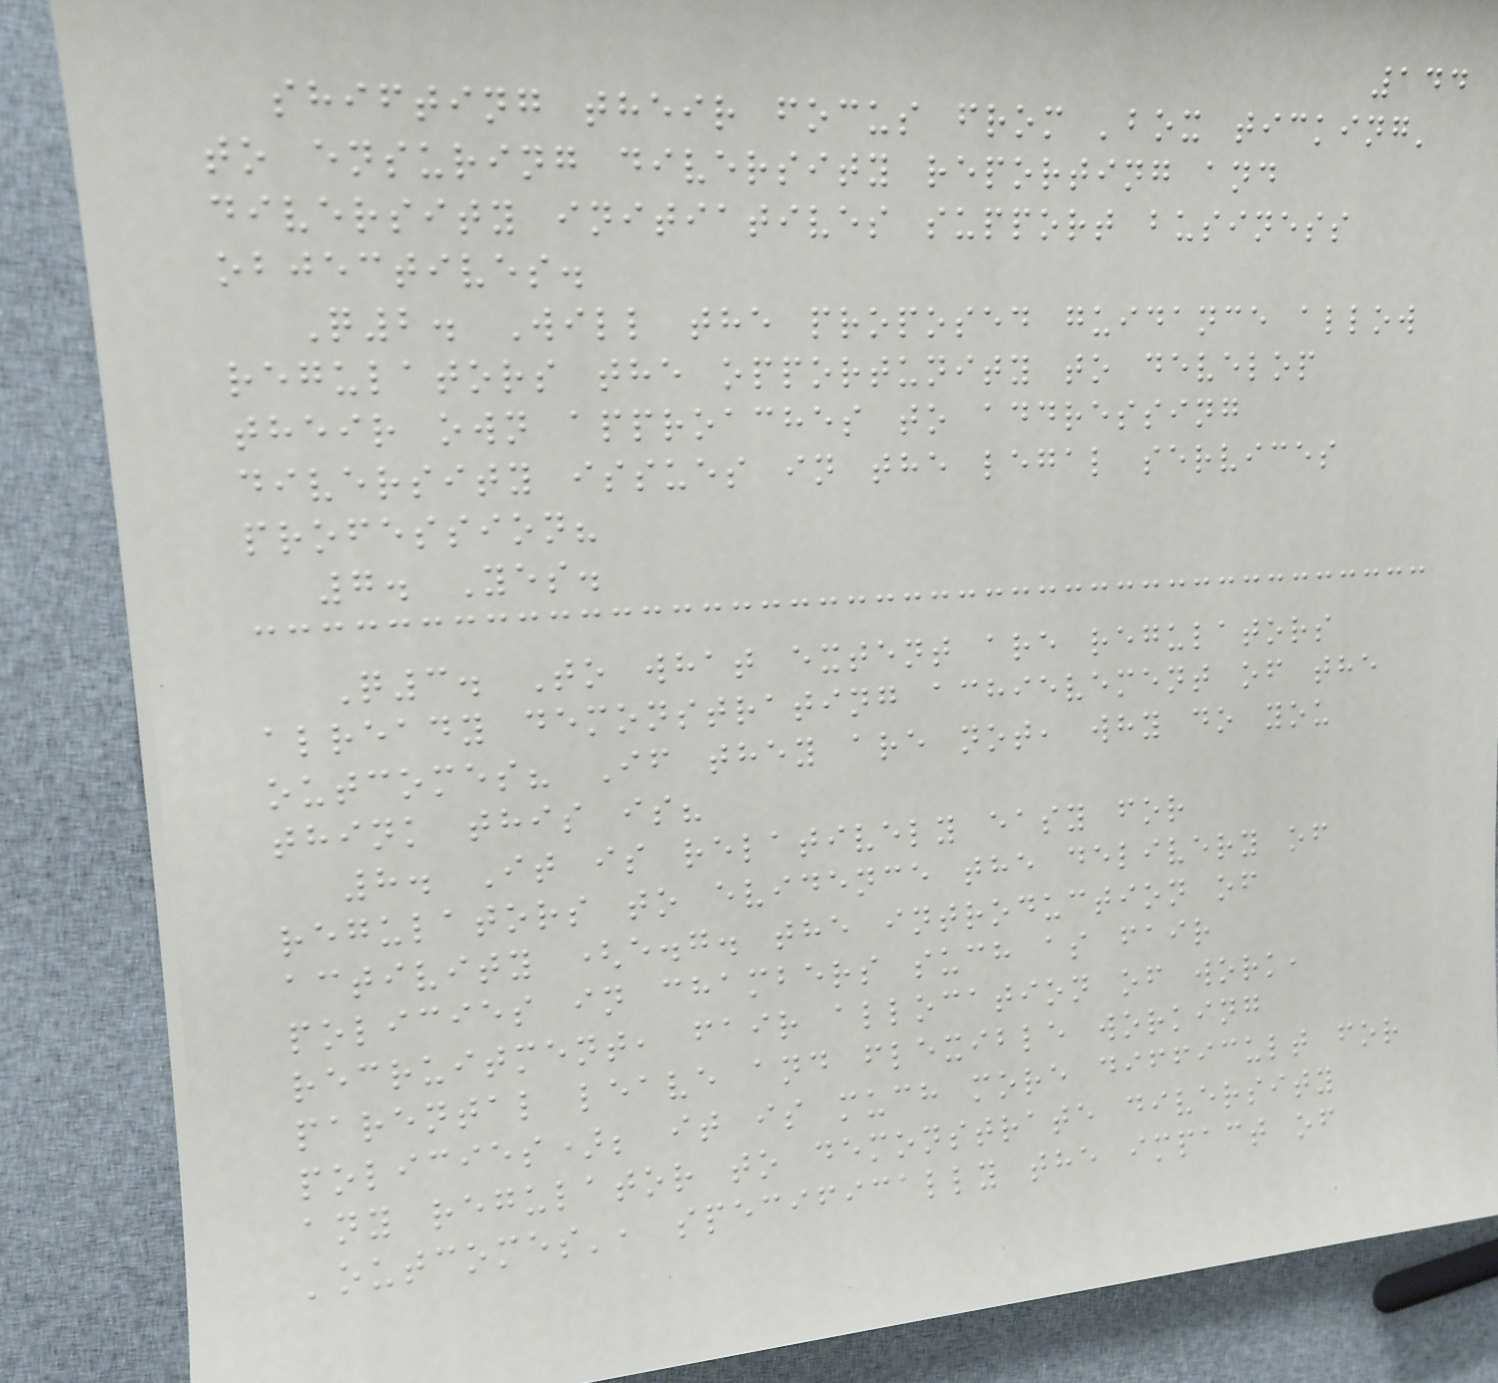144
shifting their focus from 'box ticking'
to ensuring diversity reporting and
diversity initiatives support business
objectives.
Q2. Will the proposed guidance allow
regulators the opportunity to develop
their own approaches to addressing
diversity issues in the legal services
profession?
7. Yes.
Q3. To what extent are regulators
already demonstrating achievement of the
outcomes? If they are not, why do you
think this is?
8. It is relatively easy for
regulators to evidence the delivery of
activity (e.g. the introduction of
policies in chambers such as fair
recruitment, fair allocation of work,
parental leave and flexible working
policies); it is much more difficult for
any regulator to demonstrate diversity
'outcomes', specifically the impact of
